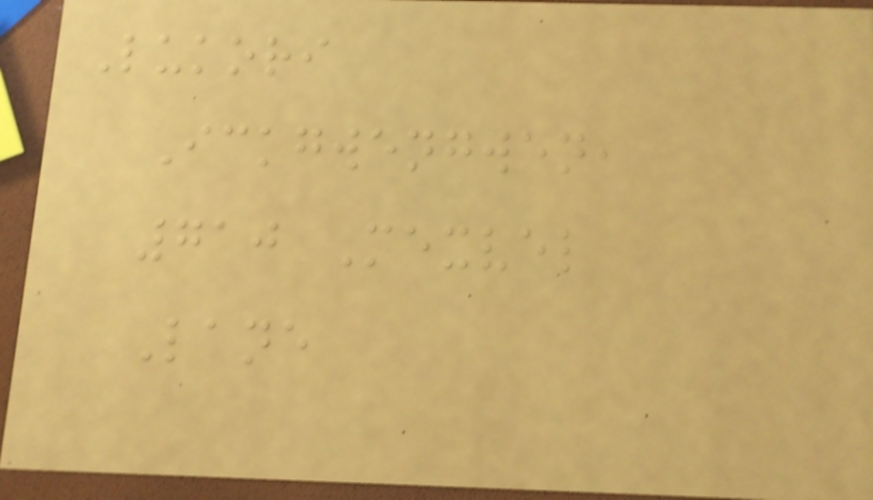Lukori
Ickgwengwen,
710 Mexvel
Lane
